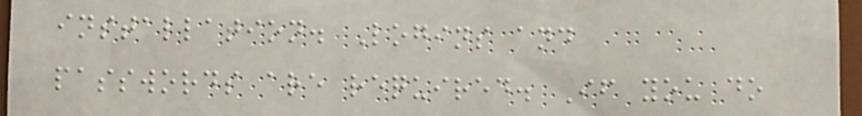installation. Logins and
passwords are required. If you do
